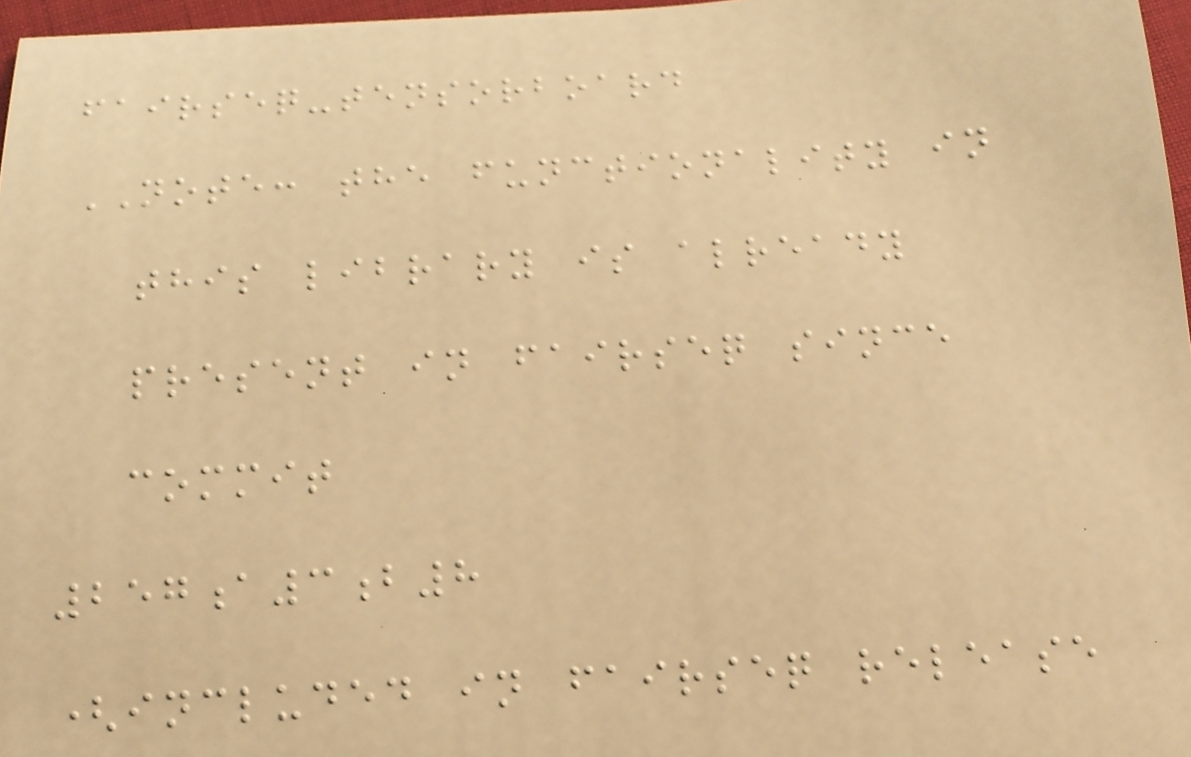fairseq-tensorboard
NOTE: the functionality in
this library is already
present in fairseq since
commit
257a3b8
(included in fairseq release
